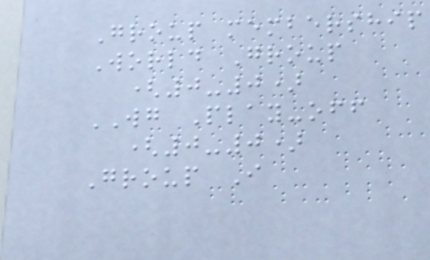Group membership
World Group
(0-0)
WG Play-off
(0-0)
Group I
